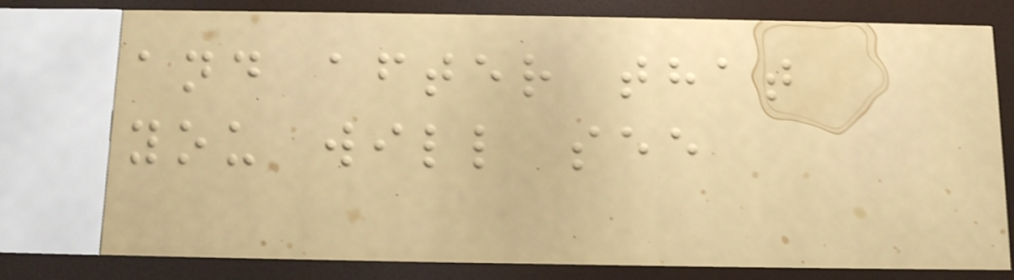and after that
you will see
